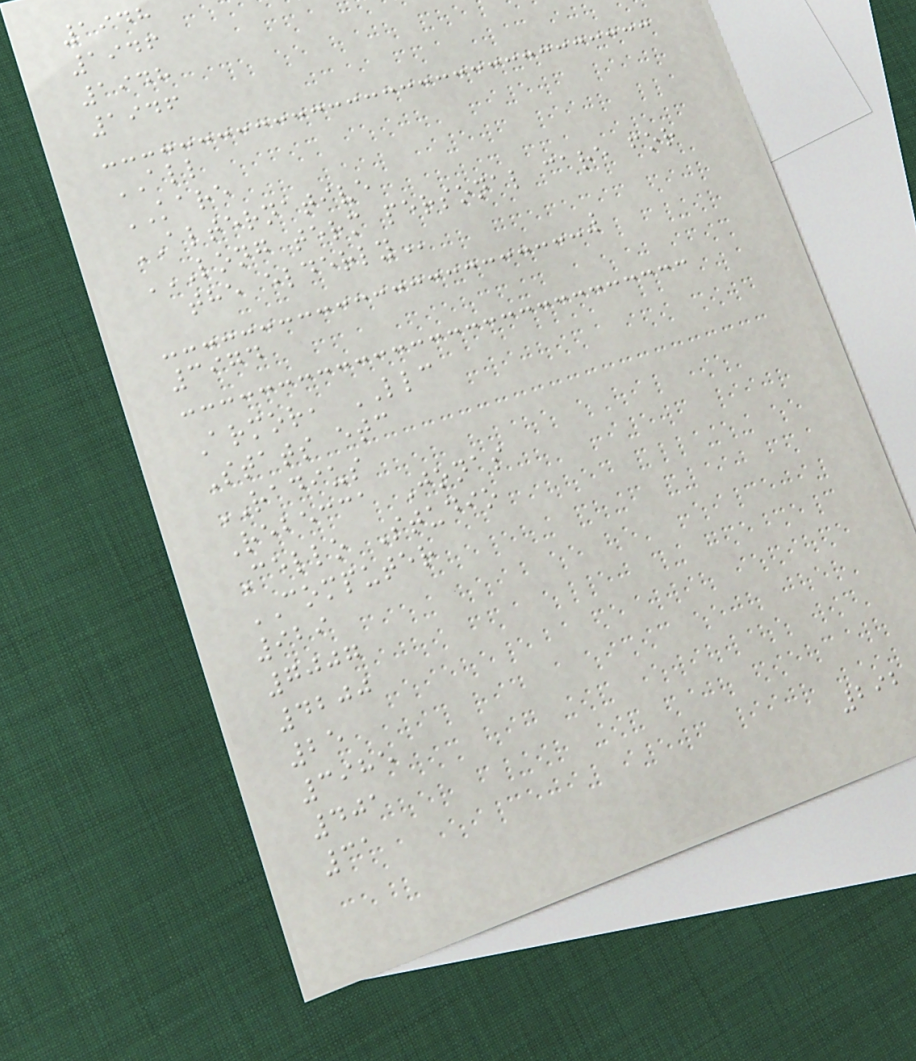1948
1946
1948
1946
ALL
KARE
ALTERNATIVE
LONG TERM PERSONAL CARE FOR
THE ELDERLY
3974
Armor, LLC
Stats etc
RADIUS
Rebecca Jonas
Cello Studio
COMPUTER
929
7007
4200
25
3985
401
31
292
